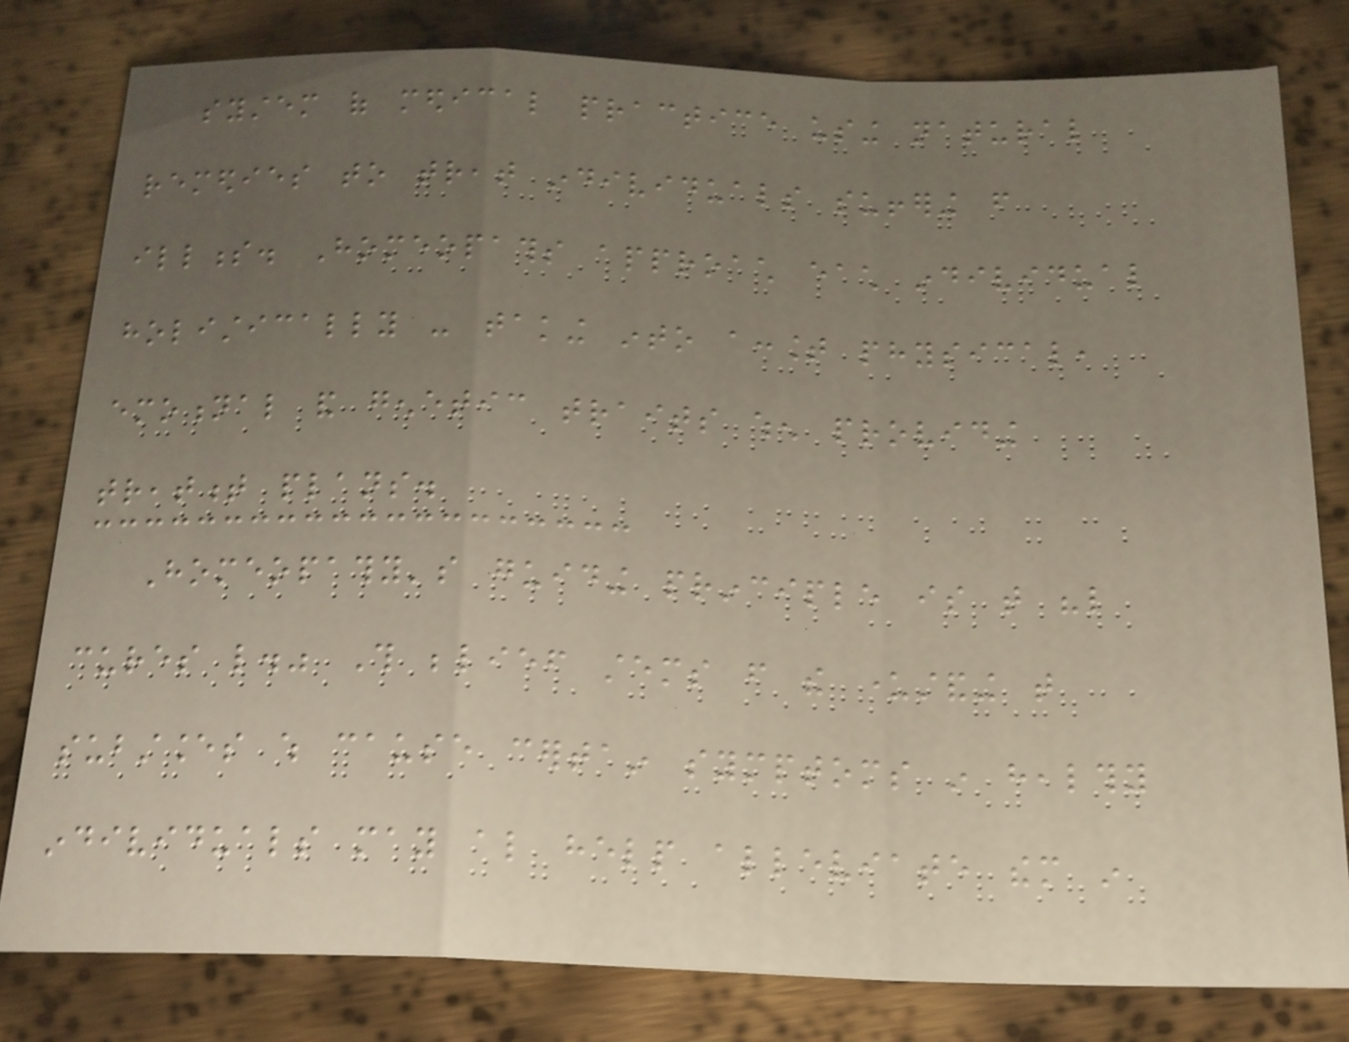system of medical practice using natural
remedies to treat individuals suffering from
illness. Homeopaths approach each individual
holistically - taking into account physical,
emotional and genetic traits when providing
treatment plans.
Homeopathy's guiding principle is that "like
cures like." This belief stems from the understanding that
substances which cause certain symptoms in healthy
individuals may also help alleviate them in
